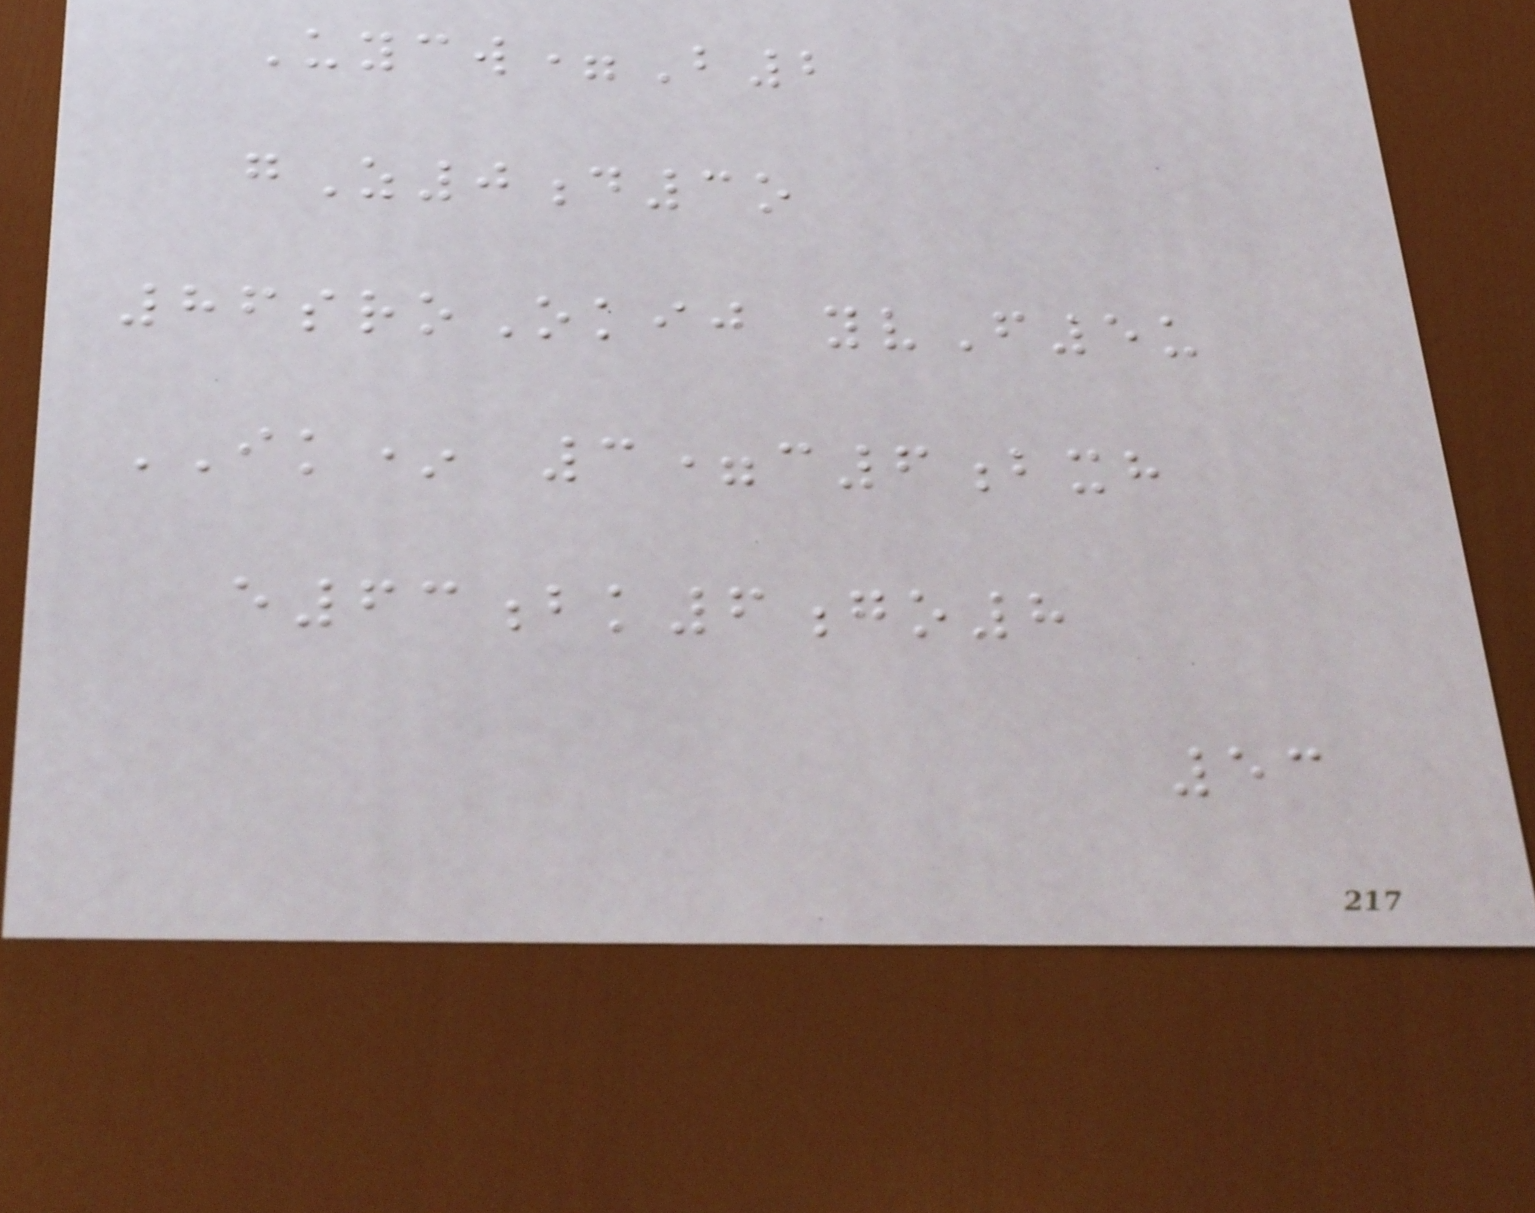Uycw=B2
gZ0d3o
86sroOkij yvF5u
IK* 3=c6bxh
e63bk6go8
53
